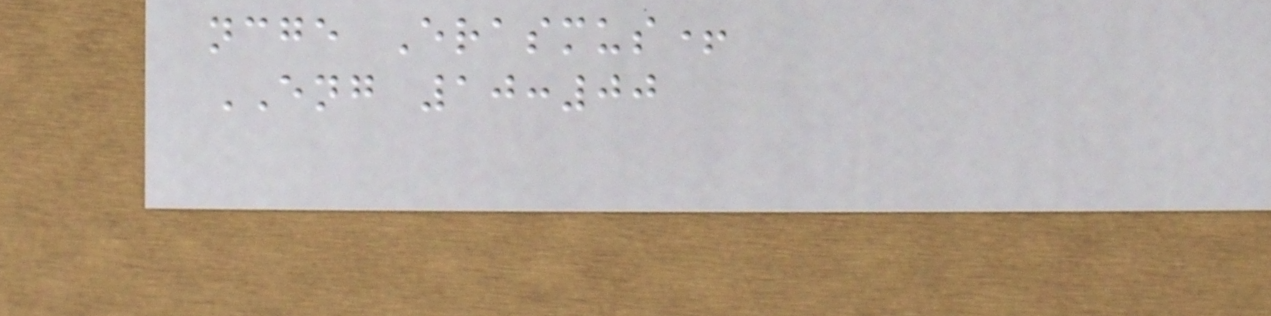ncge Erasmus+
ENG 10:00
